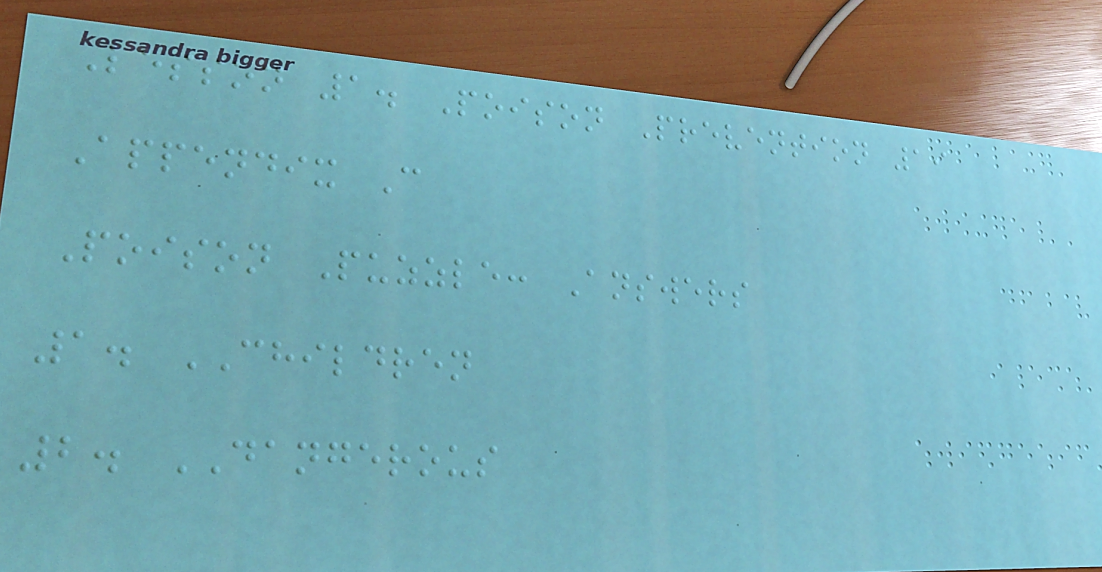Lesson 1. Poison Prevention 19
Appendix C
Poison Puzzle: Answers
1. CHILDREN
2. DANGEROUS
